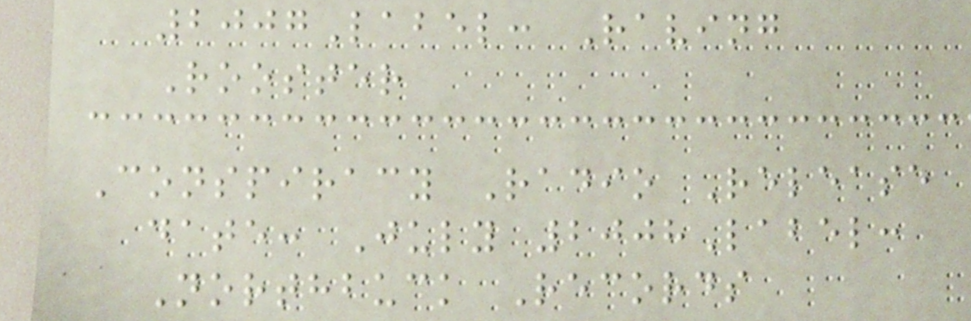2007Label: Raving
Rooster
Conspiracy Radio Release
date: July 2008Label:
Northbuck Records
